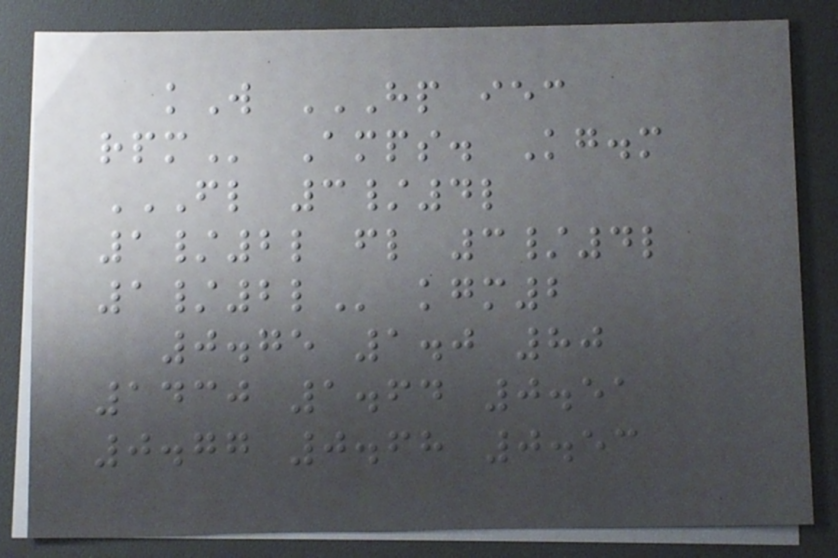kW HP IEC
RPM Amps. Kg.m
FL 3/4L
1/2L FL 3/4L
1/2L kgm2
0.75 1.0 80
1430 1.64 0.51
0.77 0.68 0.53
